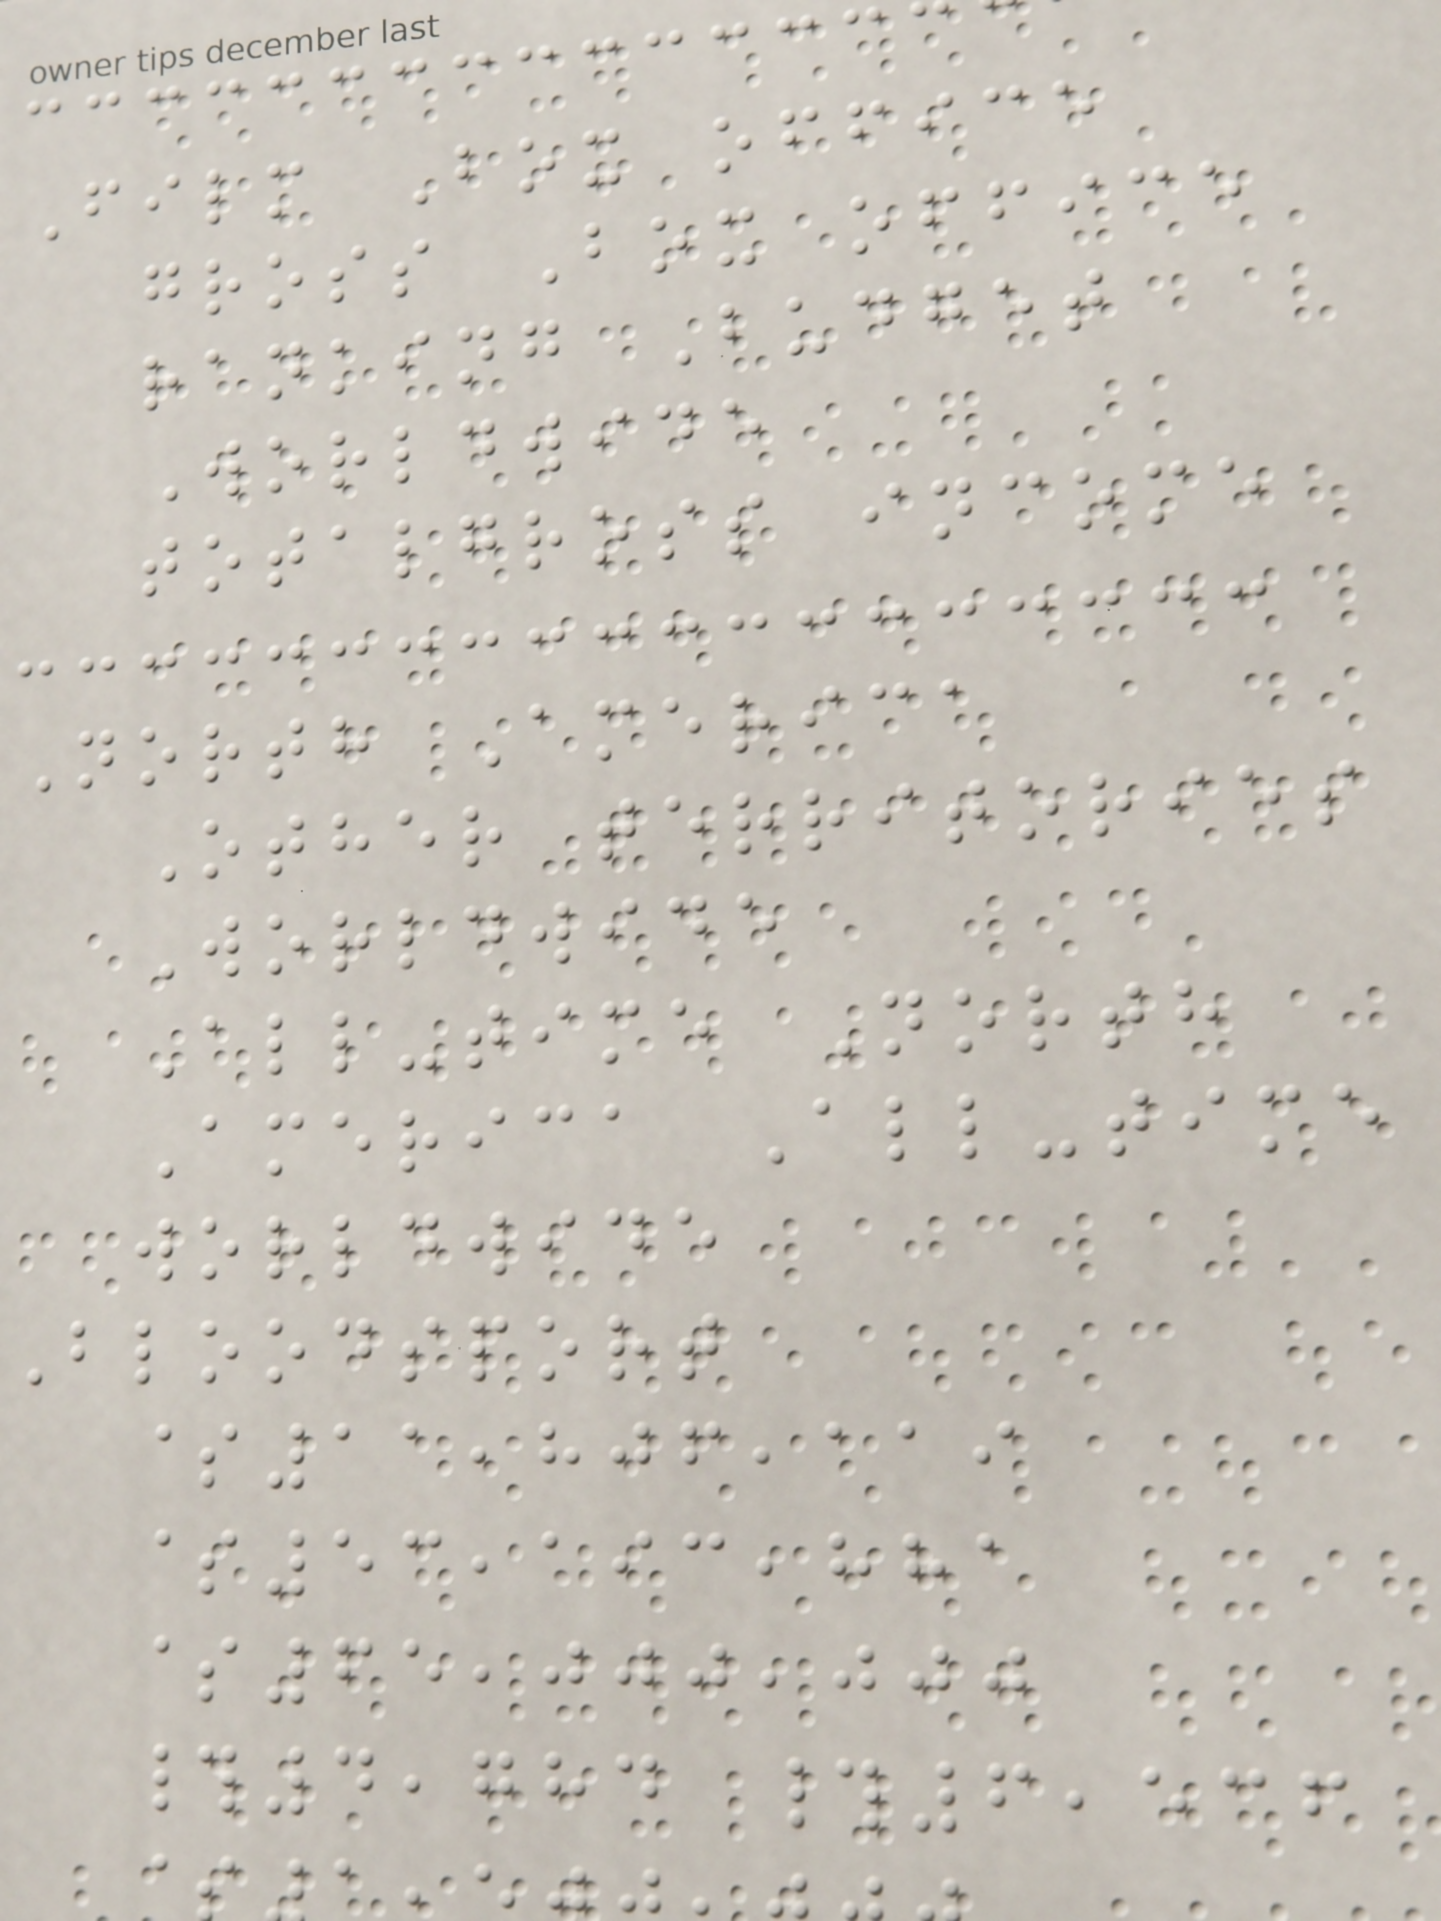Film Box office
gross Box office
ranking Budget
Worldwide
totalgross income
North America
Other territories
Worldwide
All-time North
America All-time
worldwide
Bloodsport
$11,806,119
$53,193,881
$65,000,000
#4,784 #6,536
